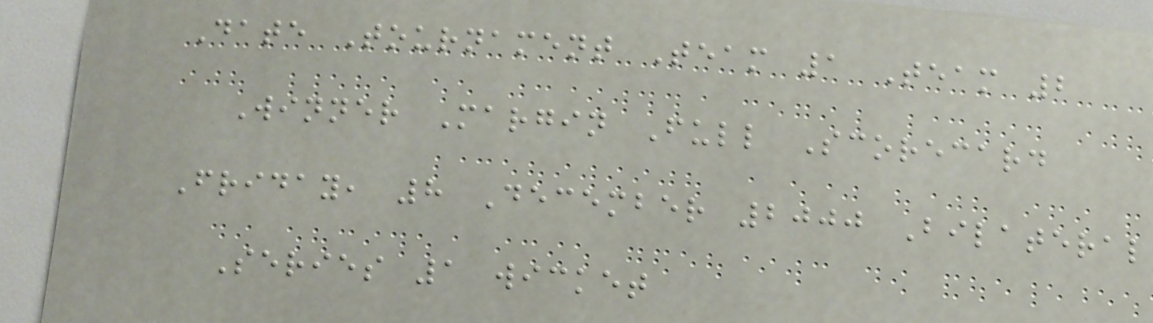Date Tournament Team 1 Team 2
Winner Margin Full Scorecard
Friday, 8 December 2000 Bilateral
Series 1 wicket
